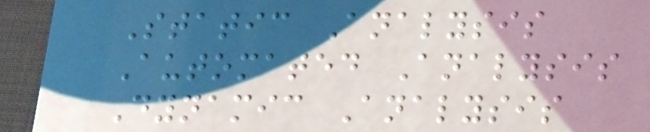Static Analysis
Automated Analysis
Dynamic Analysis
